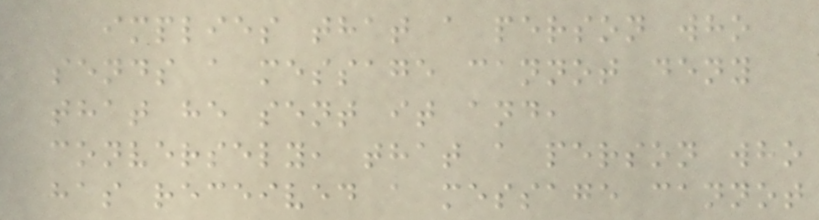implies that a person who
sends a message cannot deny
that he sent it and,
conversely, that a person who
has received a message cannot
